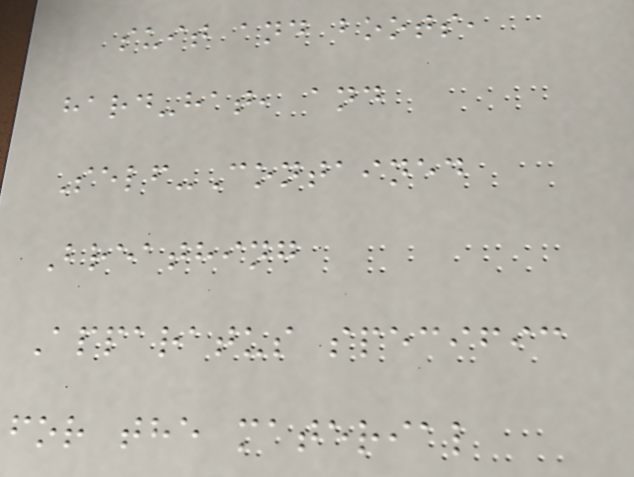suit and boots,
hard-hat, and
Self-Contained
Breathing
Apparatus specific
for the material
